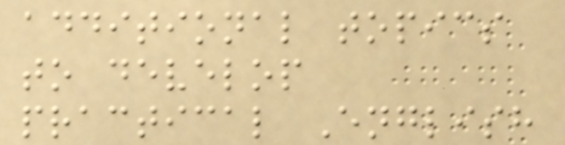additional topics
to develop
practical English
